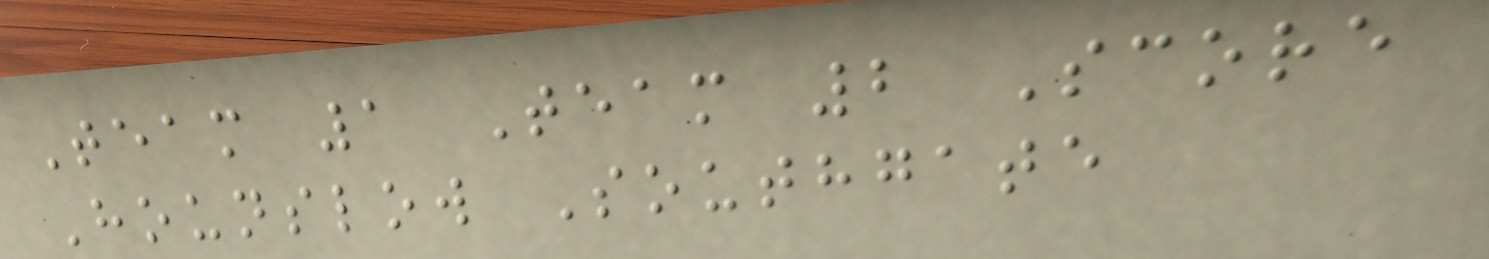Team 1 Team 2 Score
Hounslow Southgate
